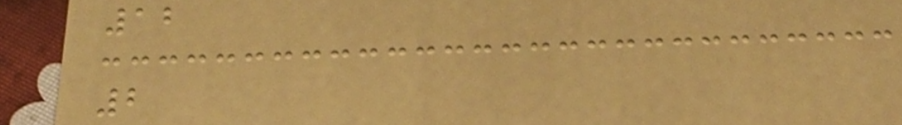12
2
